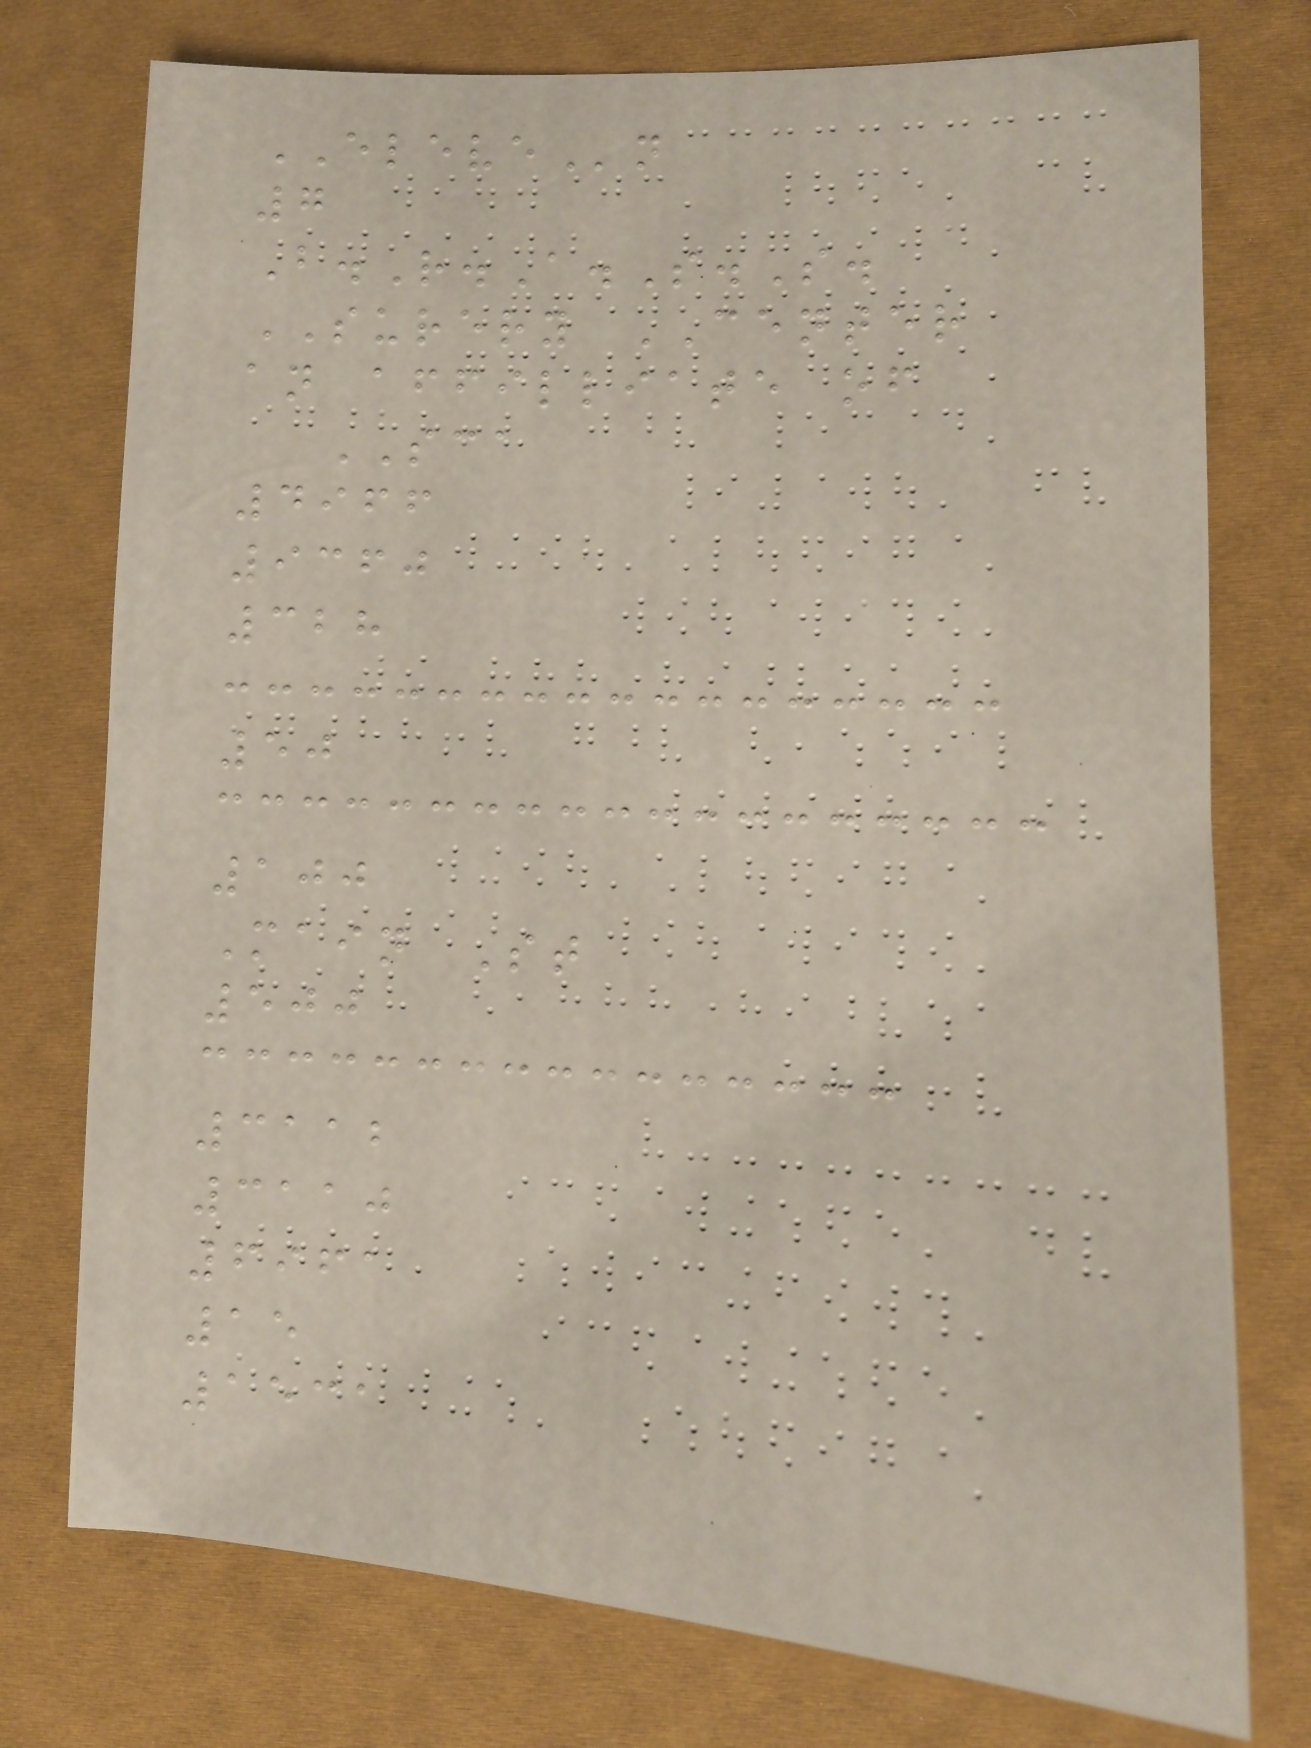ELEVEn
7
B.R.A.S.S.
SURERY CENTER
an affilliate of
SCA
4966
9360
328
50
100
Main St
500
3112
3110
6961
15
1531
